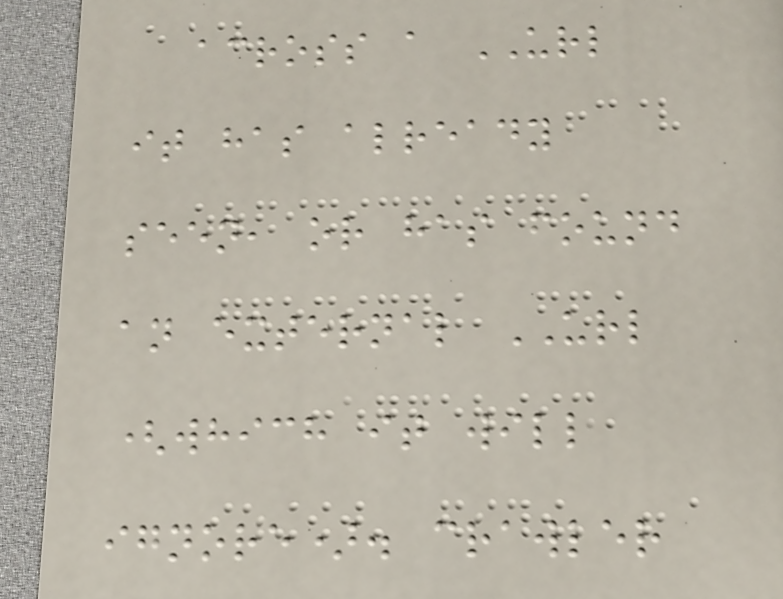across a URL
it has already
seen, or has found
an external URL
(which it will
ignore). crawler
